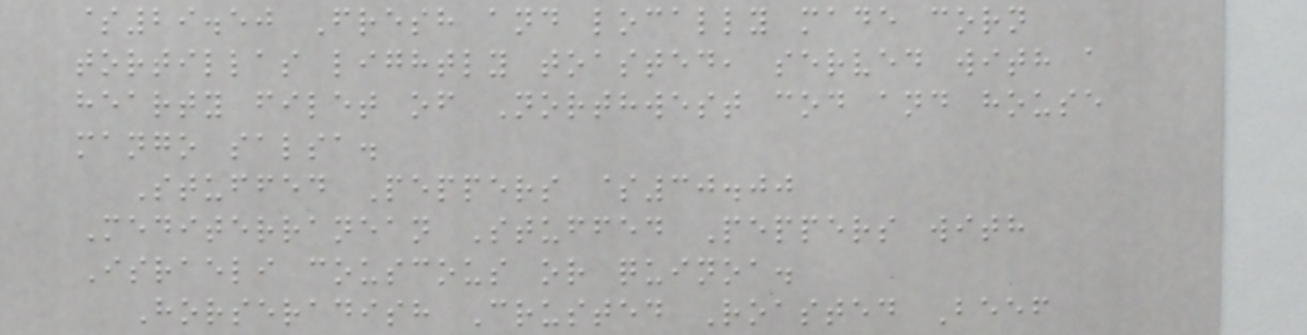$29.50 Fresh and locally made corn
tortillas lightly toasted, served with a
hearty filet of Northwest cod and house
mango salsa.
Stuffed Peppers $30.00
Mediterranean Stuffed Peppers with
Israeli couscous or quinoa.
Horseradish Crusted Roasted Beef
